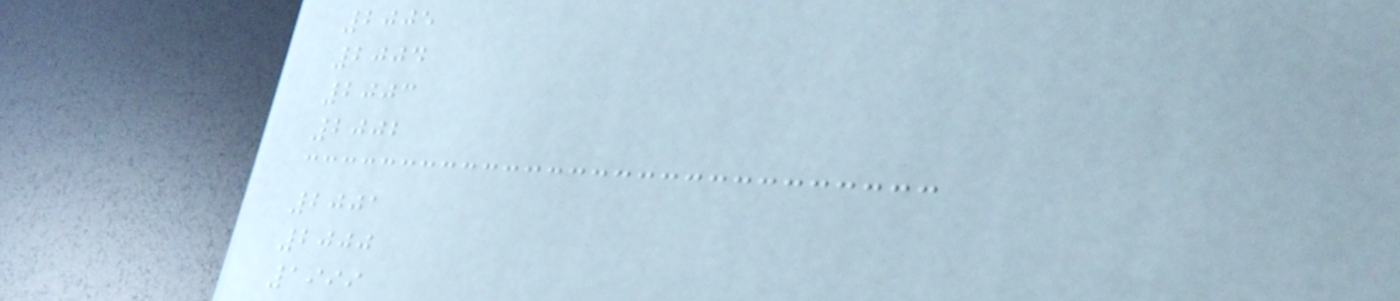2005
2004
2003
2002
2001
2000
1999
